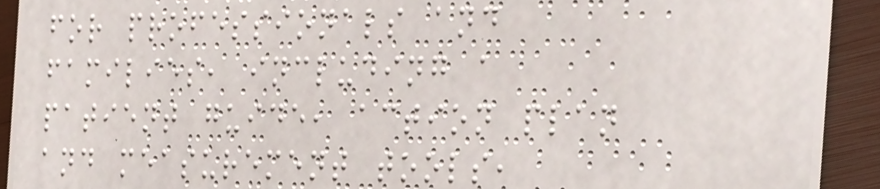for professionals and
families, including a
patient guide, action plan
and measurement tools,
